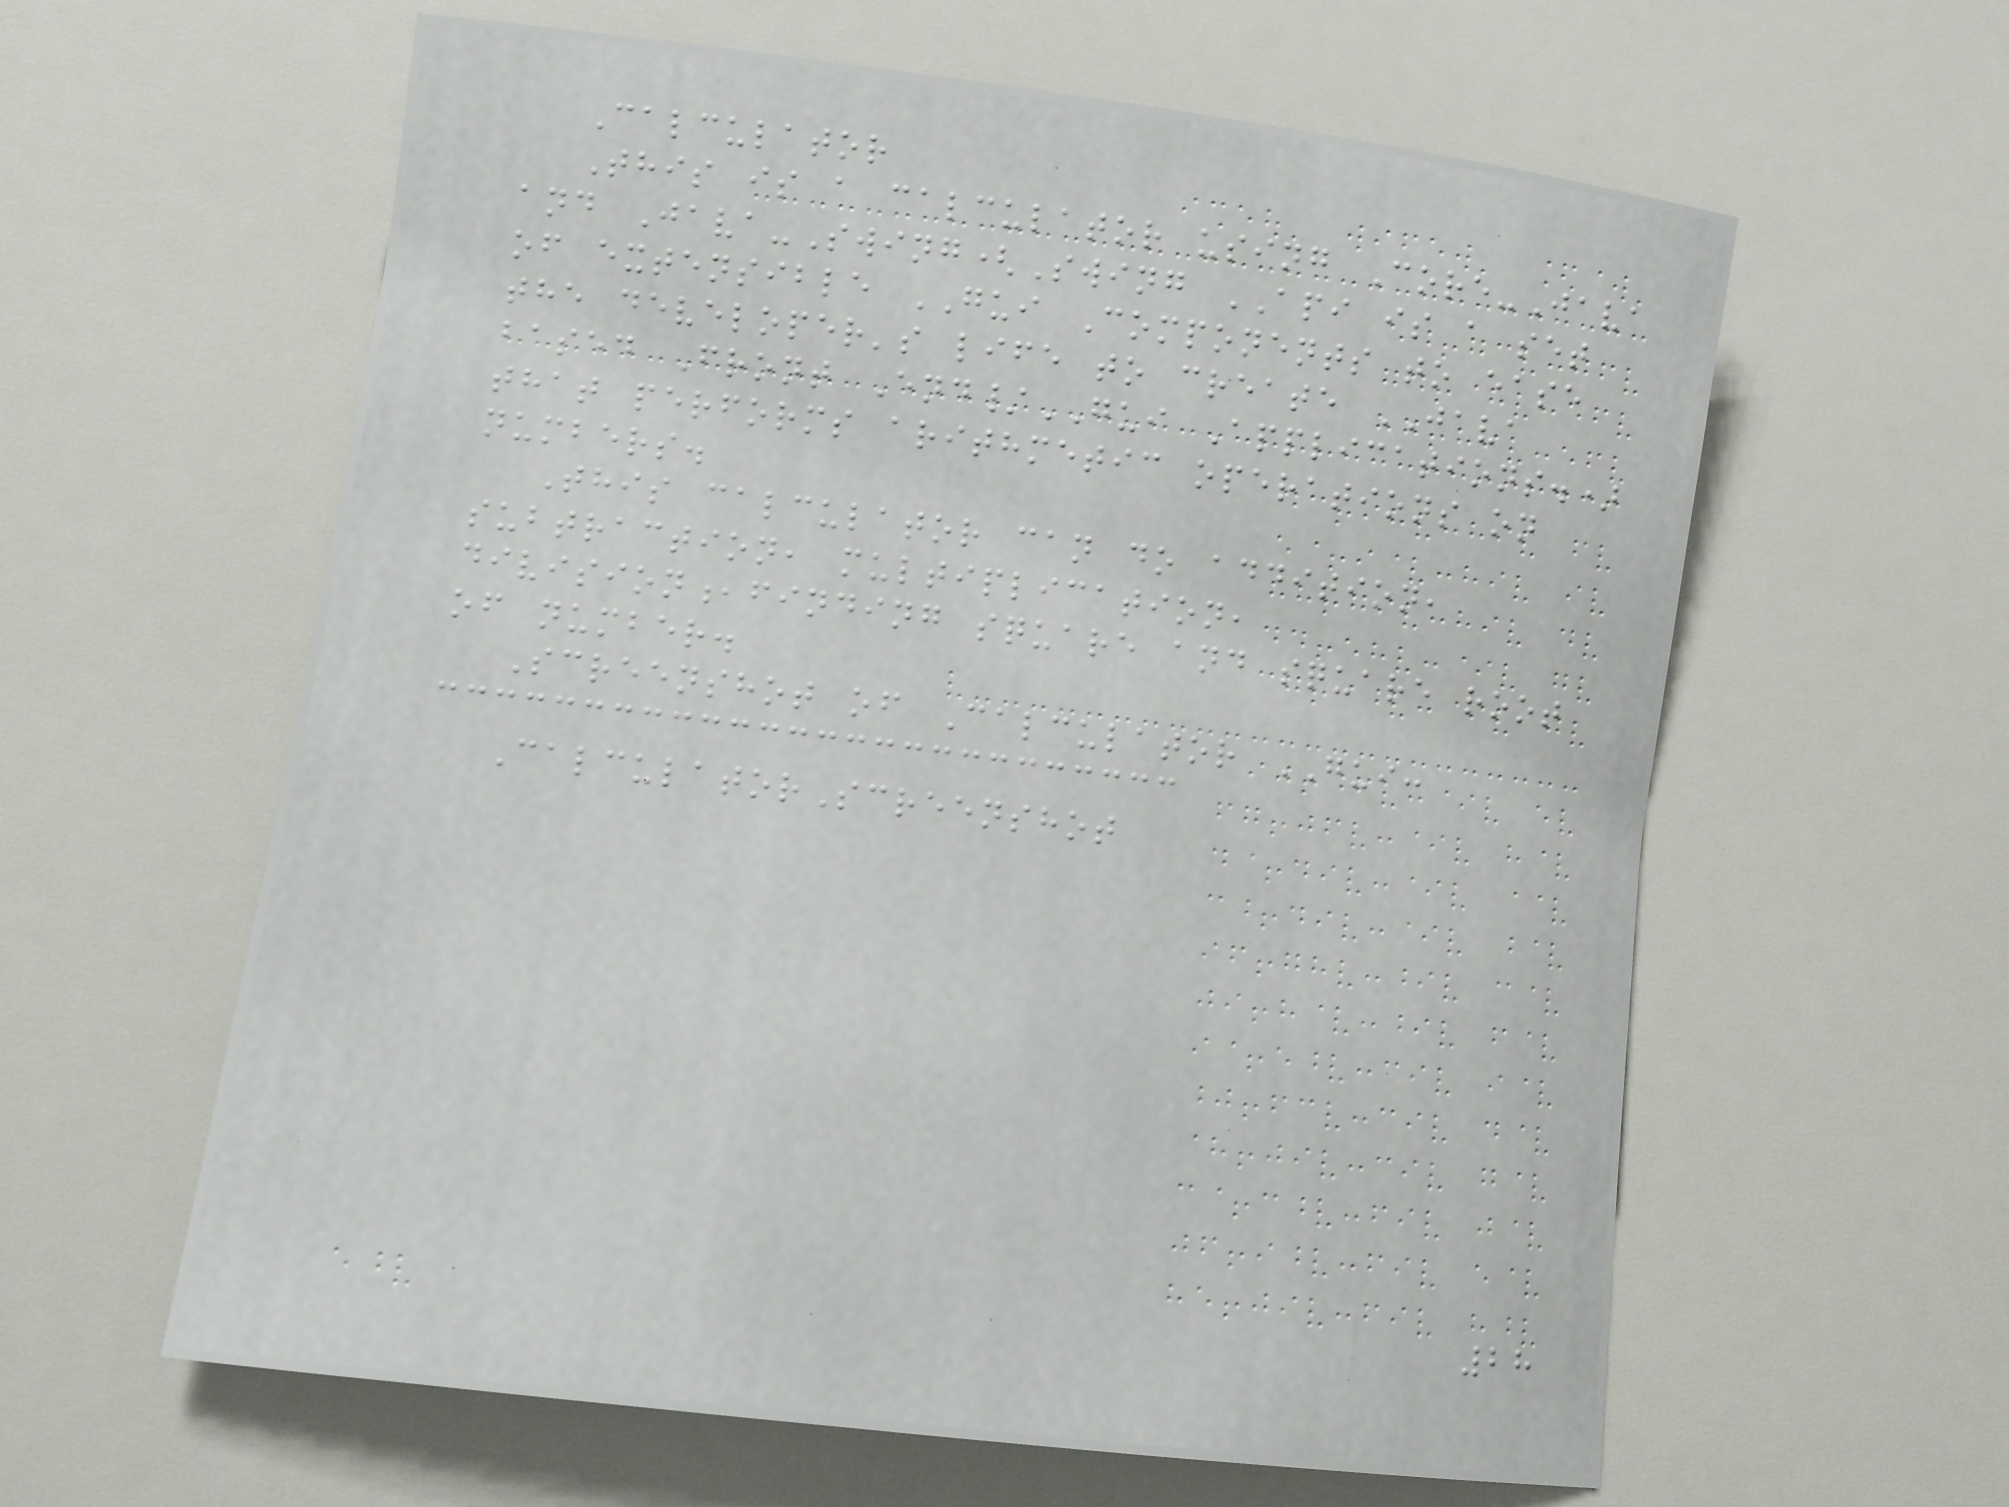Calculator
This is a calculator using Core-Java
and Java-Swing(Swing API is a set
of extensible GUI Components to ease
the developer's life to create JAVA
based Front End/GUI Applications.)
that performs arithmetic operations on
numbers.
This calculator can do addition,
subtraction, multiplication,
division,finding square and square root
of number.
Screenshot of Calculator GUI:
CalculatorScreenshot
28
